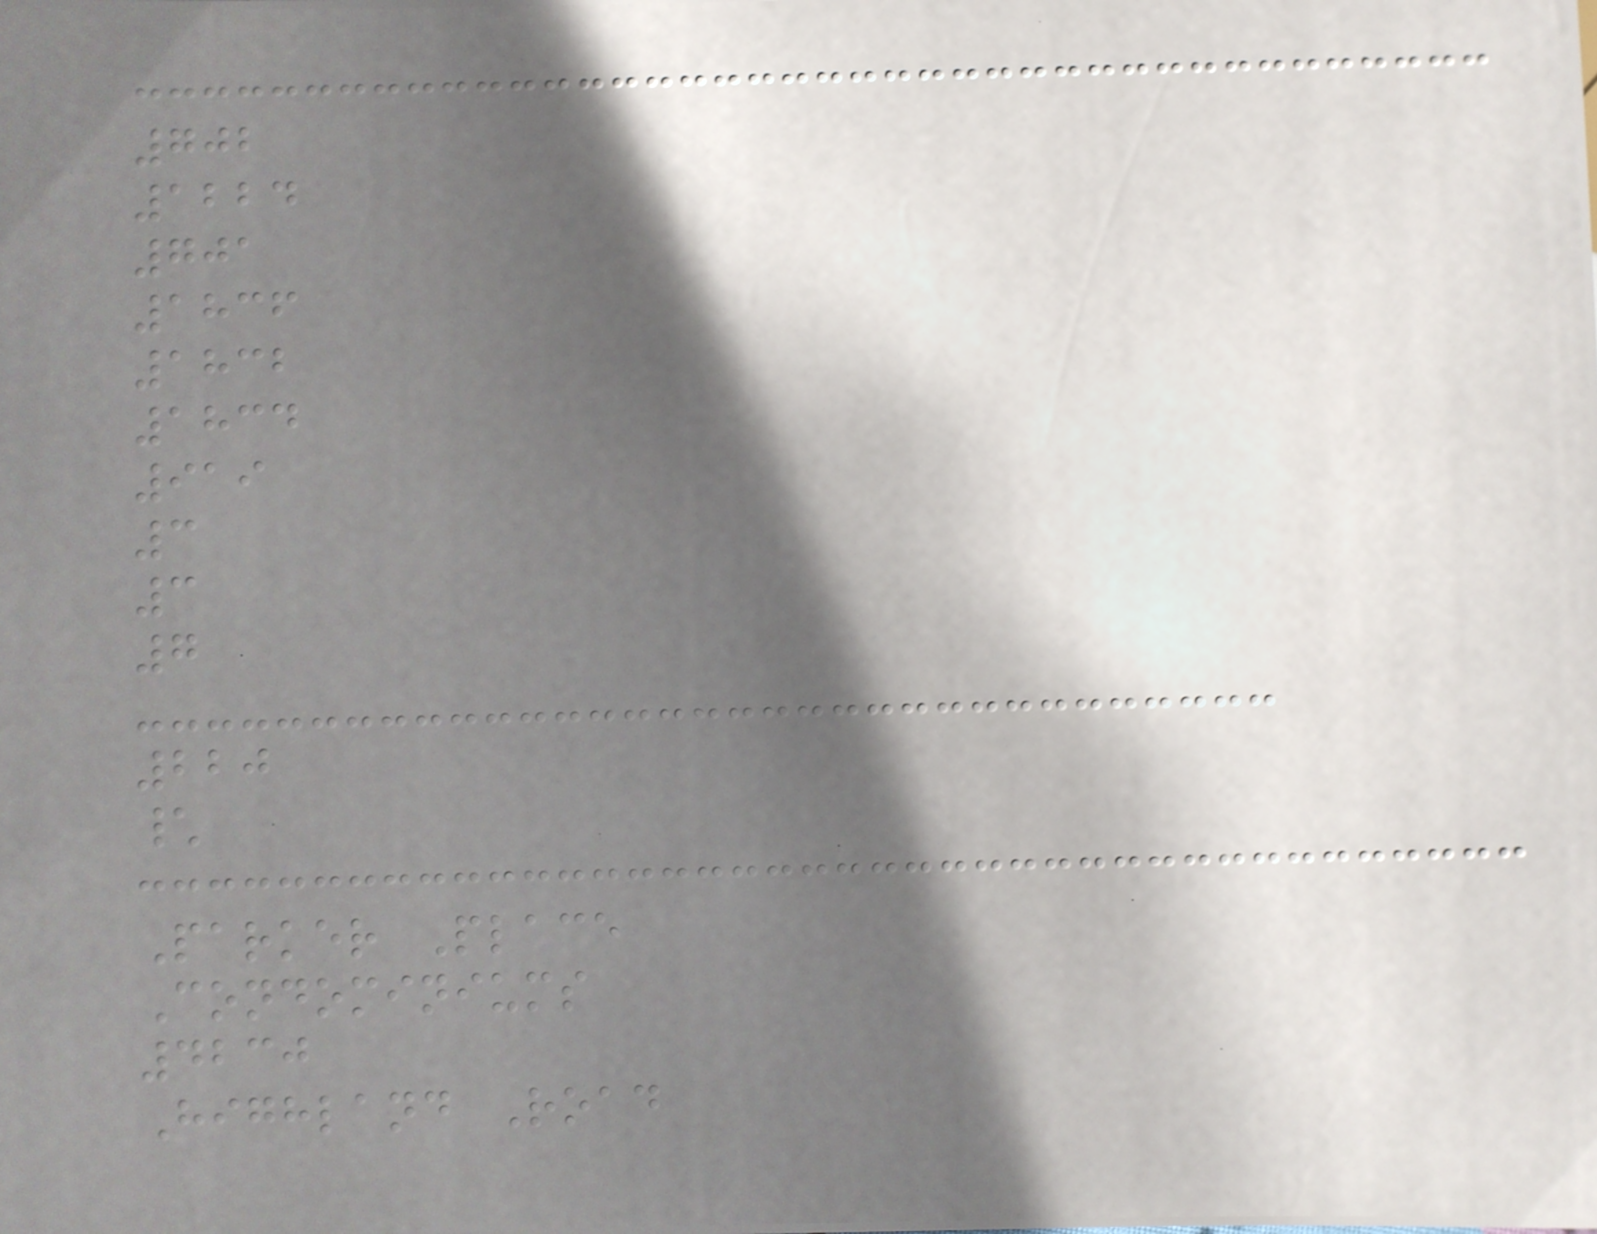702
1224
701
1836
1832
1834
919
3
3
7
220
\
Parker Place
Condominiums
4230
Highland Road
